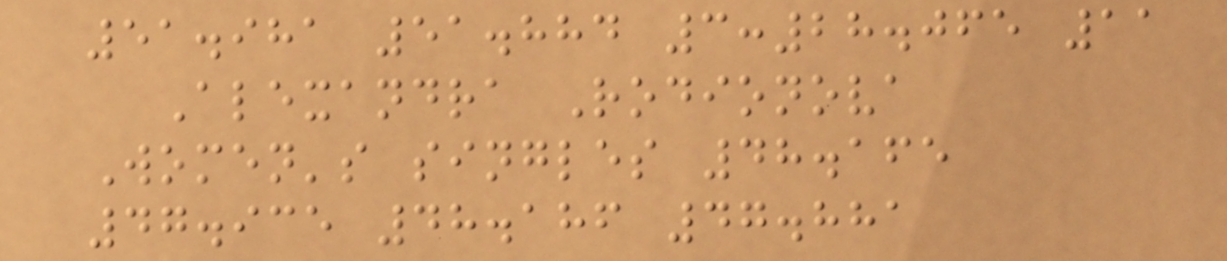51.981 51.884 3:28.065 11
Alexandra Rodionova
Women's singles 48.165
47.935 48.186 47.881
